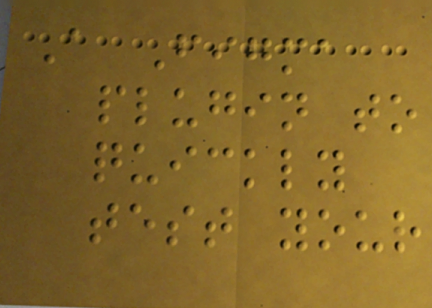A Figma
plugin to
quickly
test your
